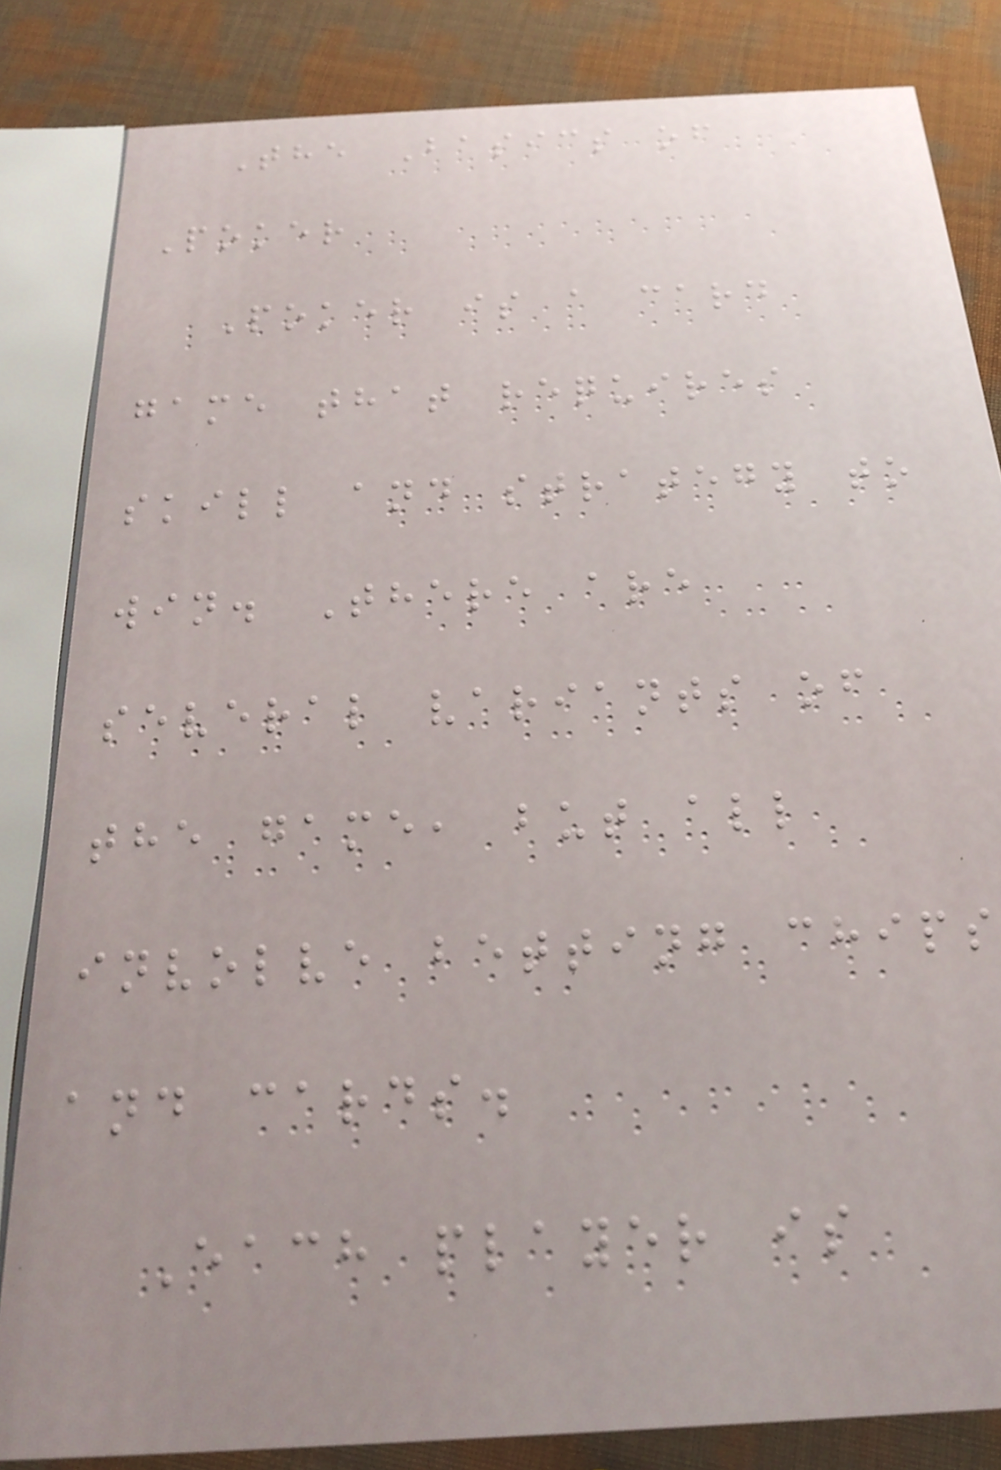The Basics of
Poker
Poker is a card
game that requires
skill and strategy to
win. There are
several variants of
the game, but all
involve betting chips
and cards.
Each player is
